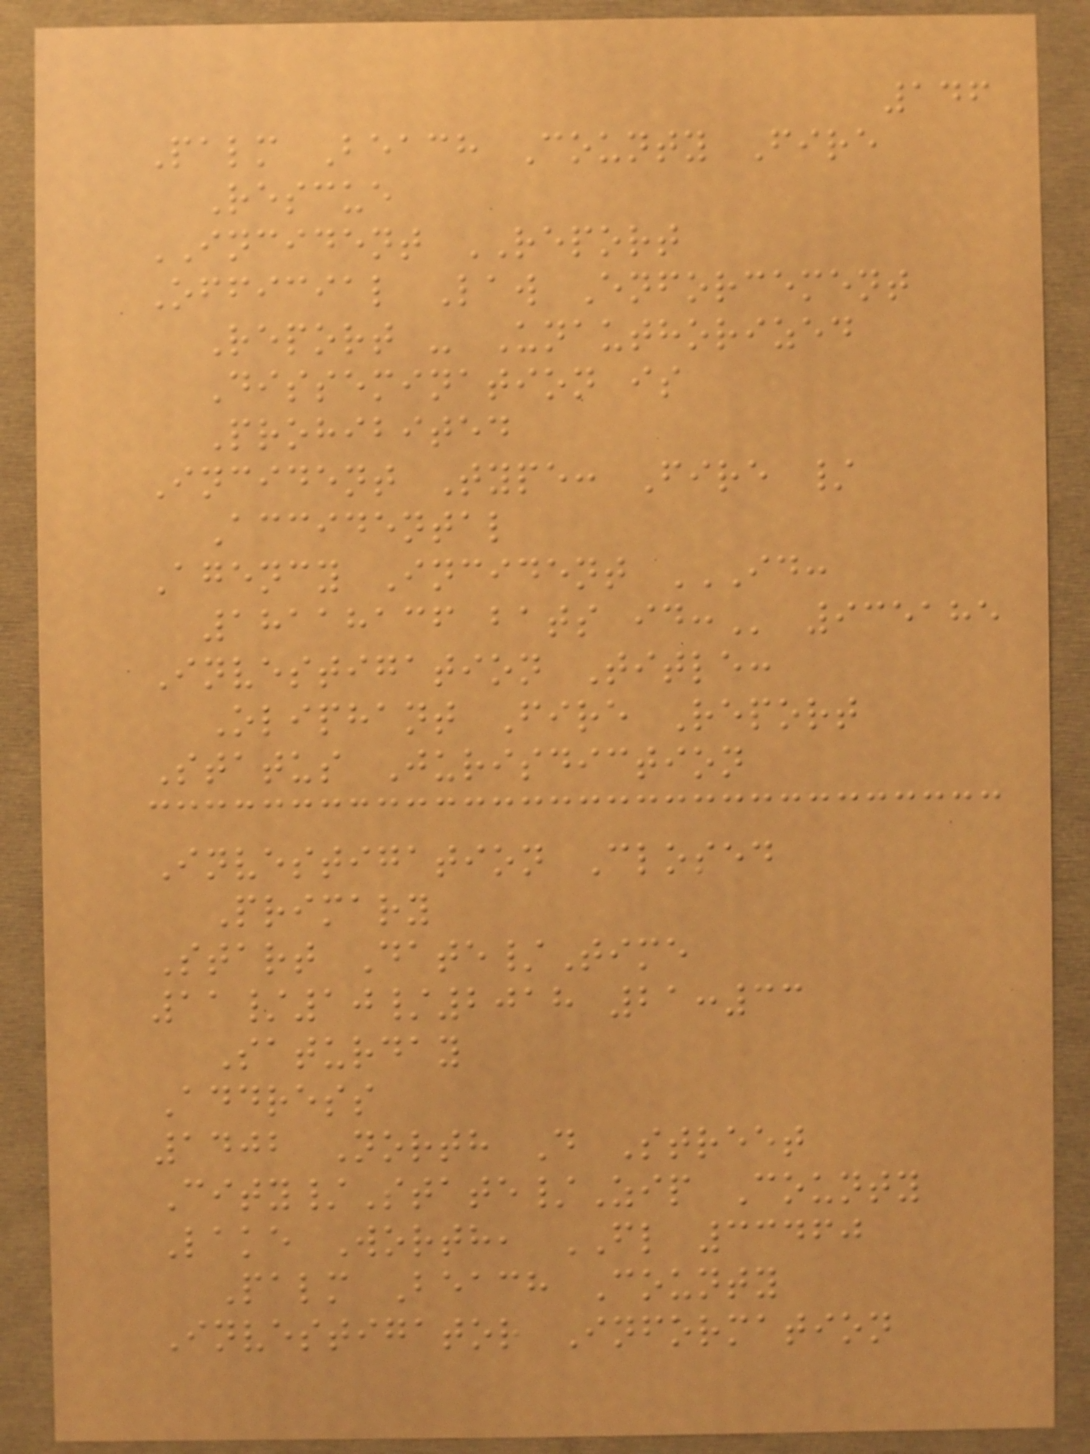146
Palm Beach County Fire
Rescue
INCIDENT REPORT
Official Law Enforcement
Report - Unauthorized
Dissemination is
Prohibited
Incident Type: Fire /
Accidental
Agency Incident ID:
18118136 BATS ID: 935185
Investigation Title:
Oliphant Fire Report
Status Jurisdiction
Investigation Closed
Primary
Start Date/Time
11/10/2018 21:33
Saturday
Address
1402 North D Street
City/State/Zip County
Lake Worth, FL 33460
Palm Beach County
Investigator Information
